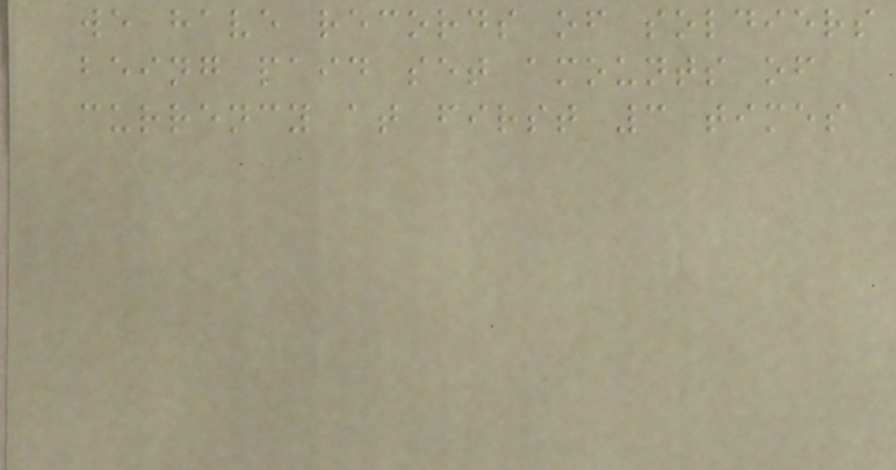we have records of soldiers
being paid set amounts of
currency at first 3 times
